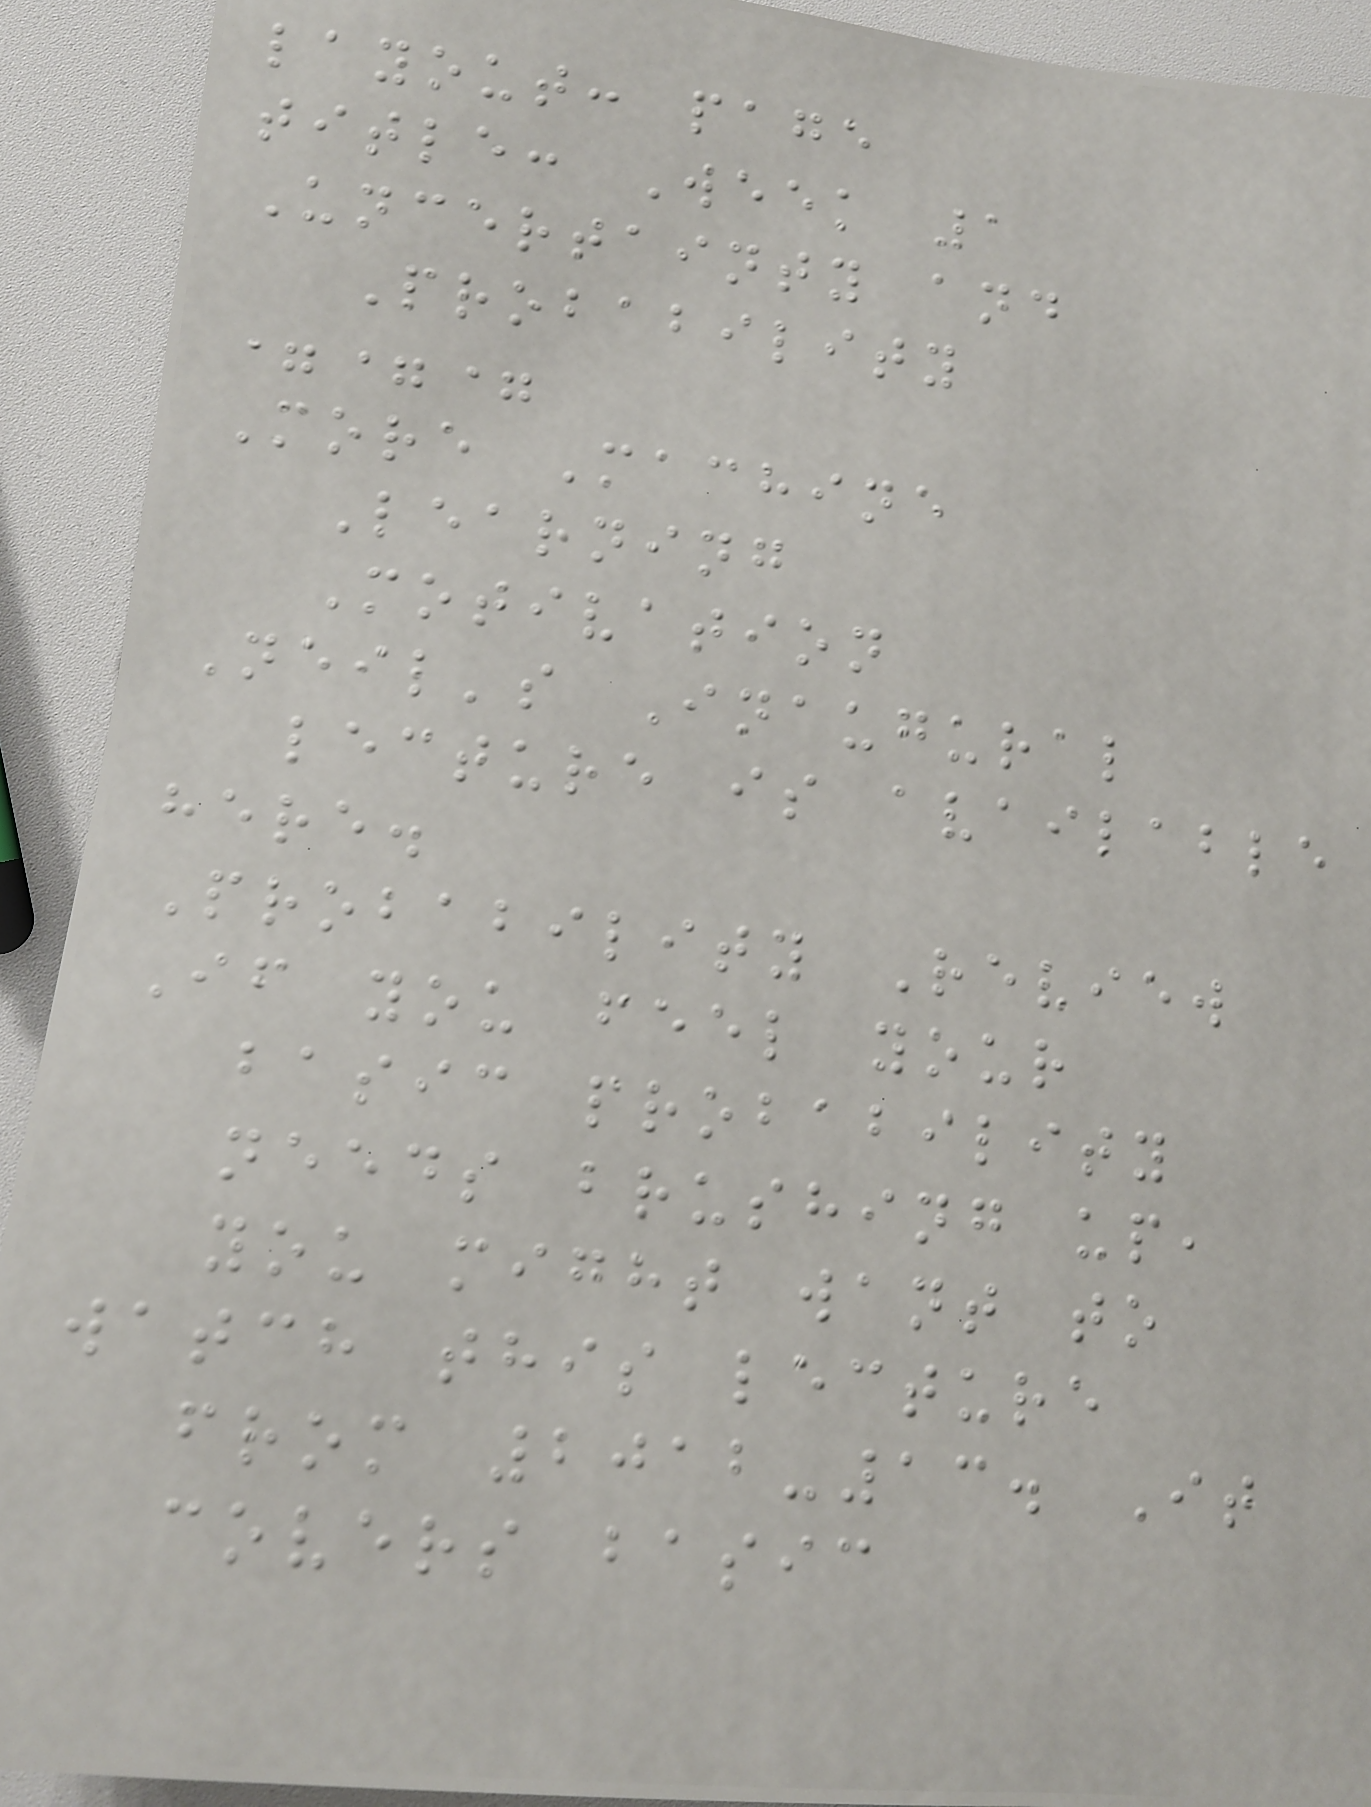layout: page
title: Week 1
Uncertainty and
Probability
===
More Machine
Learning
Motivation
Neil's Inaugural
lecture is available
here.
Probability Review
If you feel your
basic probability
needs brushing up,
you might want to
watch this lecture
from 2012-13. It
covers basic
